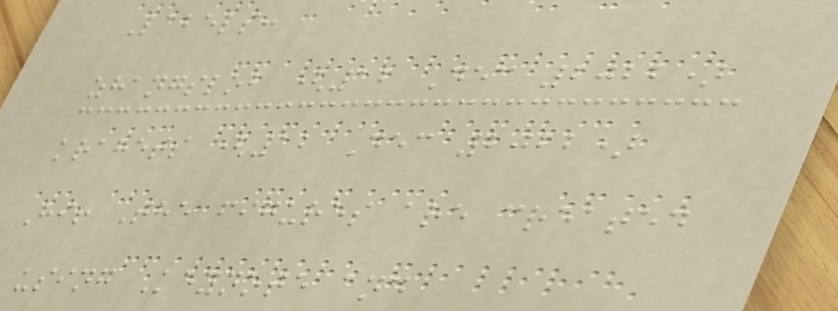Labels:
zhangslob (12 Dec 2022)
krahets (12 Dec 2022)
Hi! The figures are created
using Keynote and
